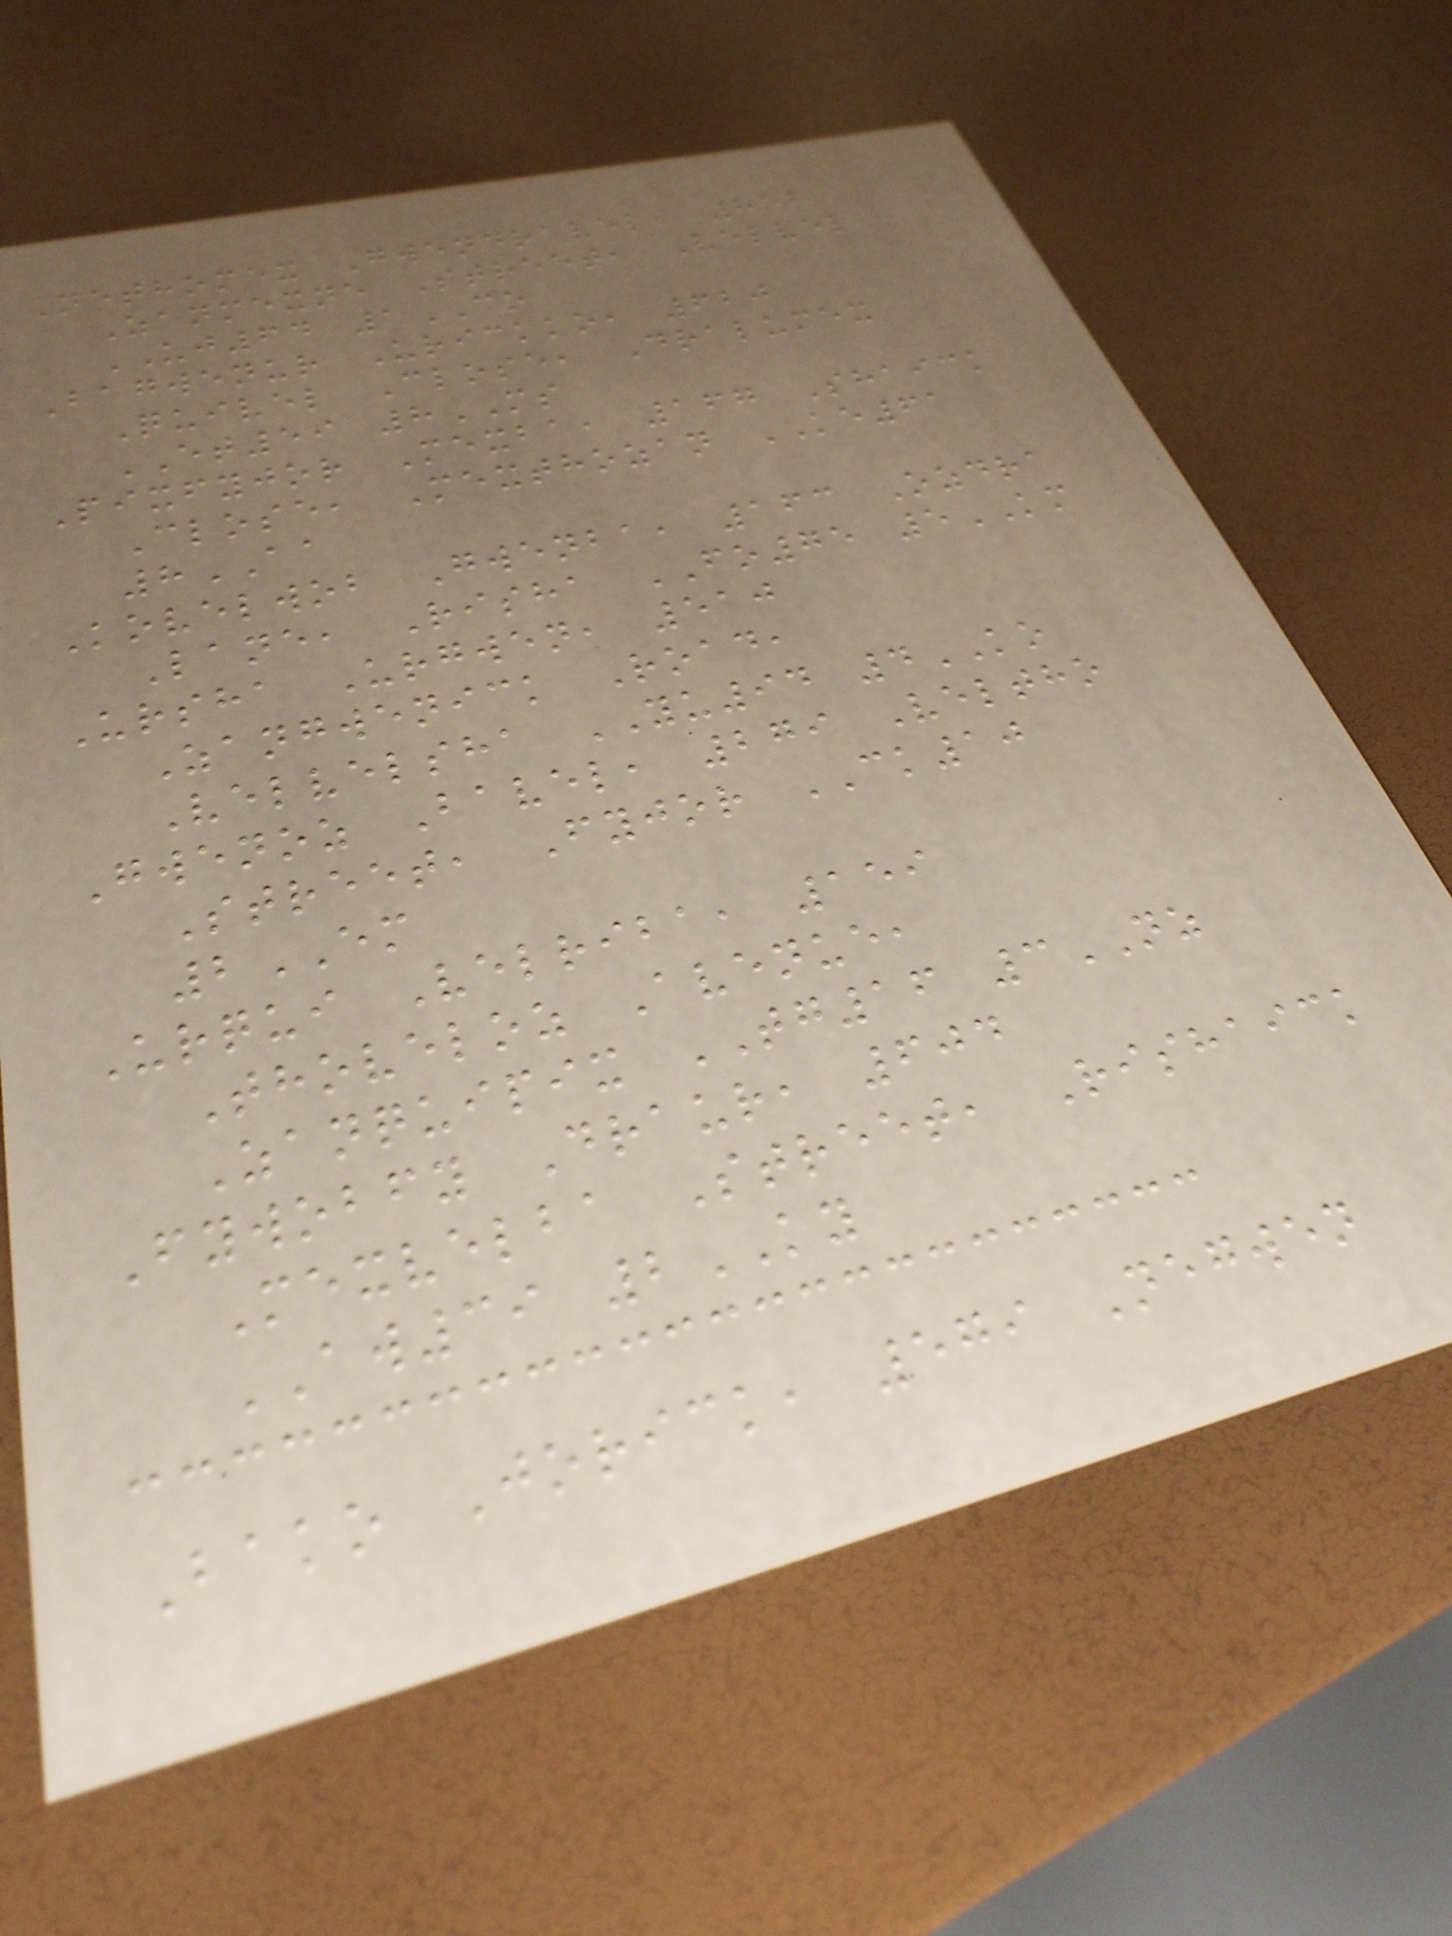Nethomex Gwendravel, 852
Zanmexne Street, Velvel
UJ64 1CO
Bagwenur Urickko, 620
Quivel Close, Dralumex
ET59 8MS
Pixfyjor Mexba, 167 Shaick
Close, Mexthozan KE61
8AA
Kovelwob Gwenba, 163 Ozdra
Lane, Risha FO75 5KM
Ursha Urgwen, 510
Zangwenick Road,
Velvelsha YU94 4KO
Gwenoz Bavel, 279 Veltho
Street, Fyjor CK10
2EM
Urqui Velriba, 159
Thoveloz Avenue,
Zanquipix TG16 3NZ
Fywobfy Draur, 604
Mexvelba Street, Rishaick
AW39 2KY
Bako Jorick, 579 Negwen
